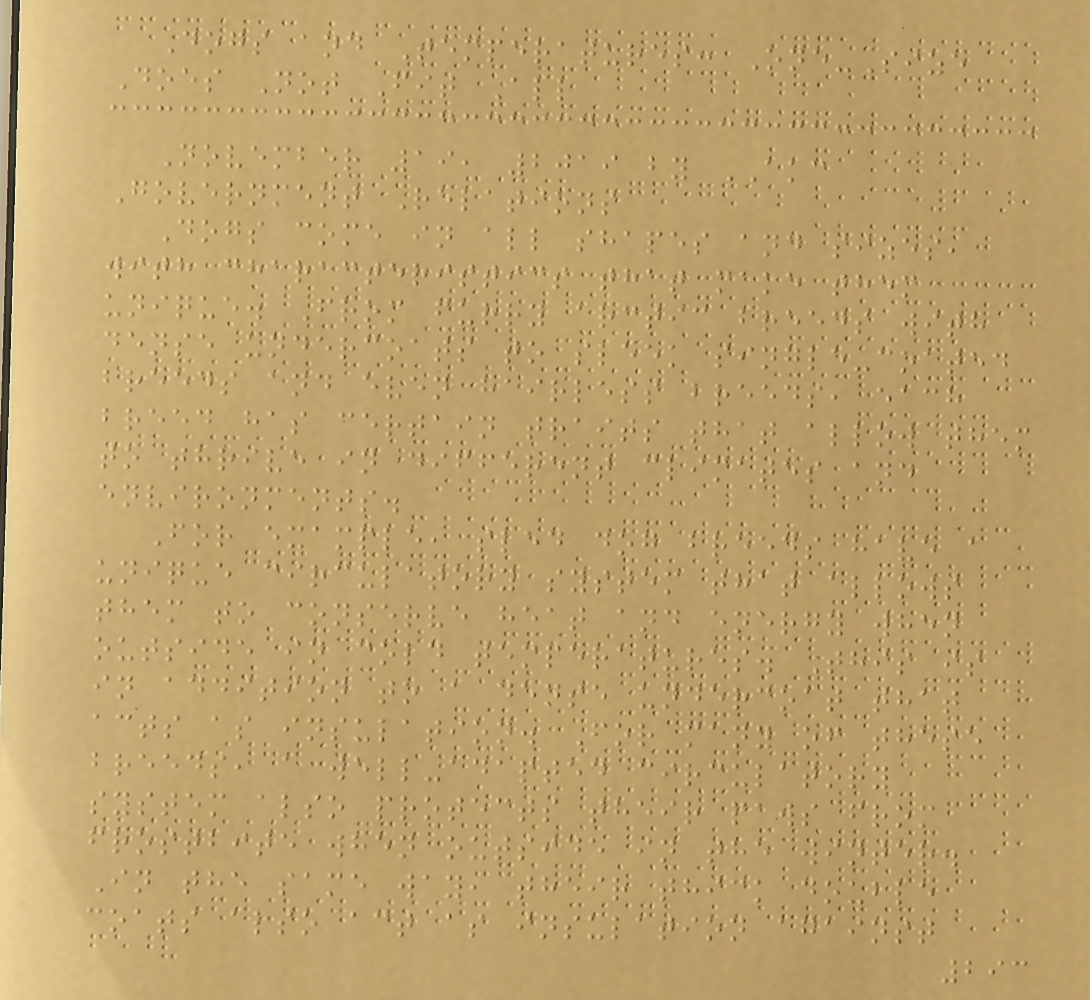Dogs and Temperatures: One-Size
Does Not Fit All
November 19, 2019 by AKC
Government Relations
Dogs come in all shapes and sizes,
with characteristics that make them
unique. From furry arctic breeds with
dense undercoats to sleek single-coated
breeds and even hairless breeds, each
breed has certain traits that allow them
to thrive in different climates and
environments.
For example, sled dog breeds have a
unique circulatory system that allows
them to conserve heat and energy when
outside in cold temperatures. This is
in addition to a dense undercoat that
acts as insulation. For many of these
breeds, a well-adapted circulatory
system also protects their paws from
frostbite when outside in the winter.
In the same way, their thick double
coats also act as insulation against
293
